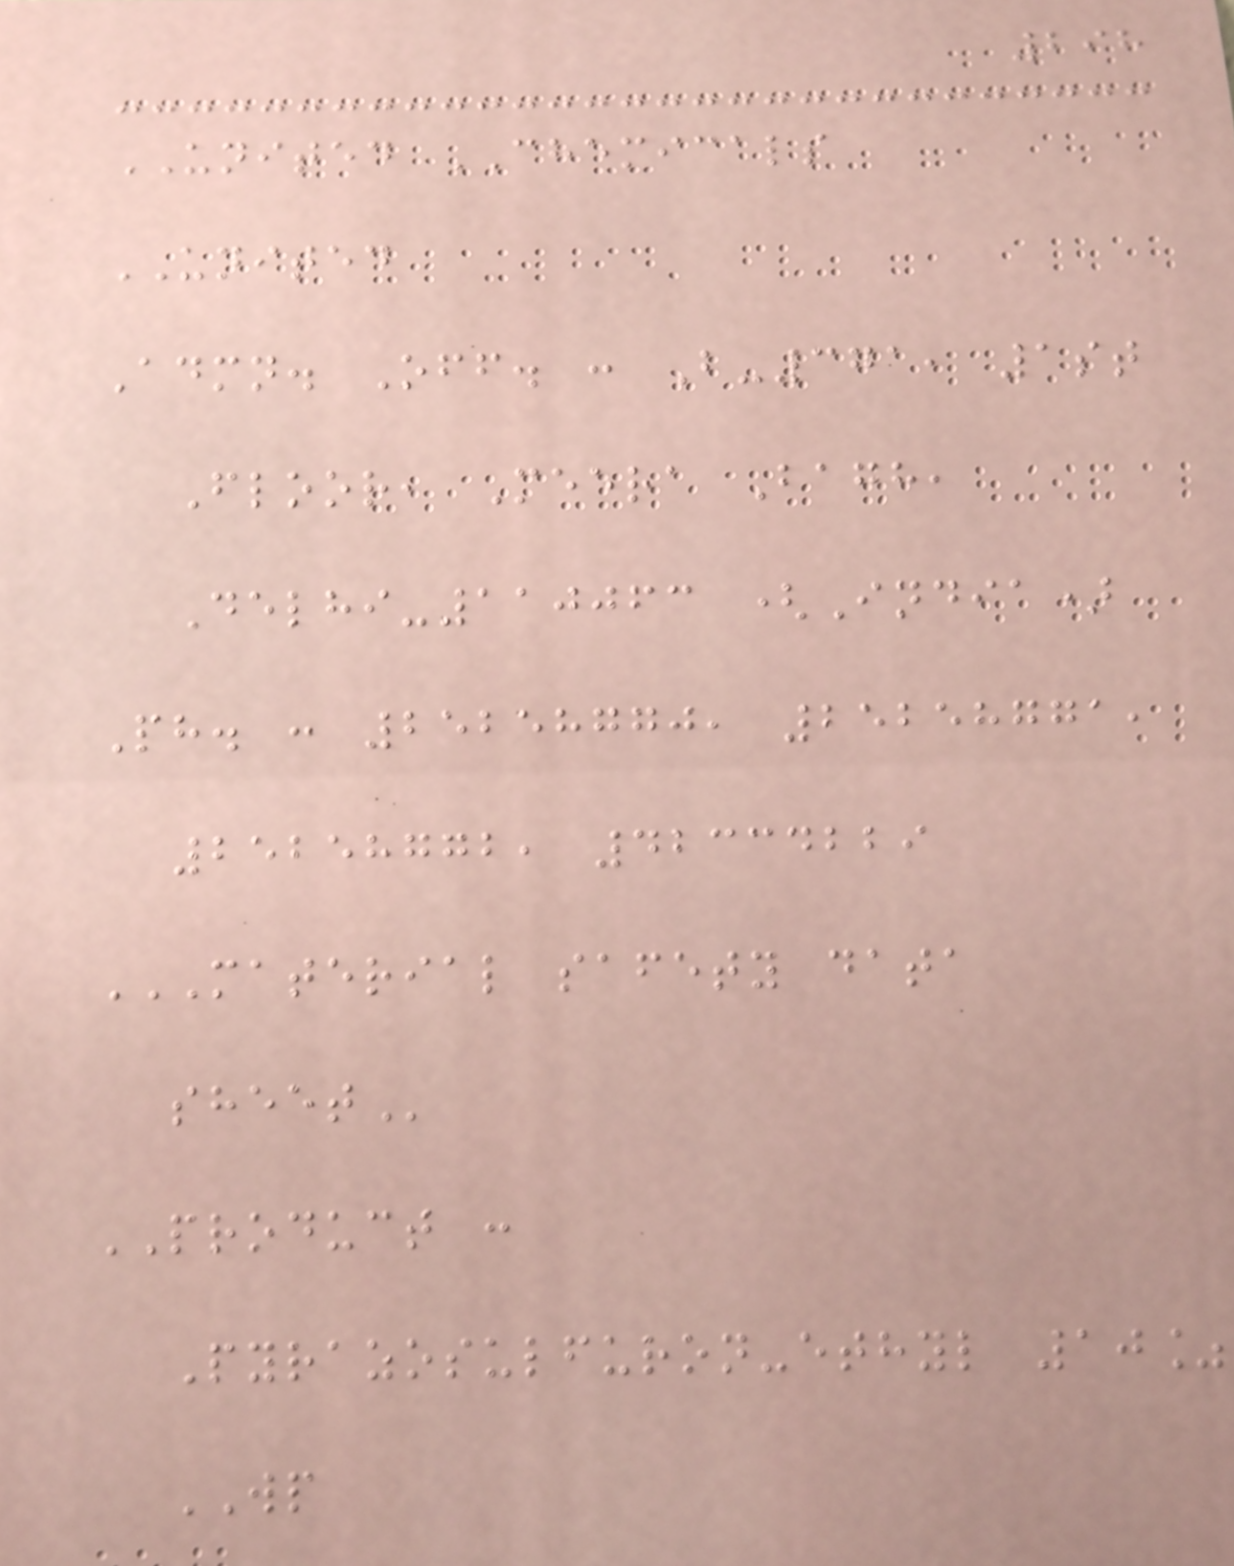298
UNITED CHEMICALS
UNITED
Admn. Off. : B-371, 1st
Floor, Meera Bagh,
Delhi-110063 (India)
Ph. : 25258770, 25258771,
25258772, 42334229
MATERIAL SAFETY DATA
SHEET
PRODUCT :
Pyrazosulfuron-ethyl 10%
WP
